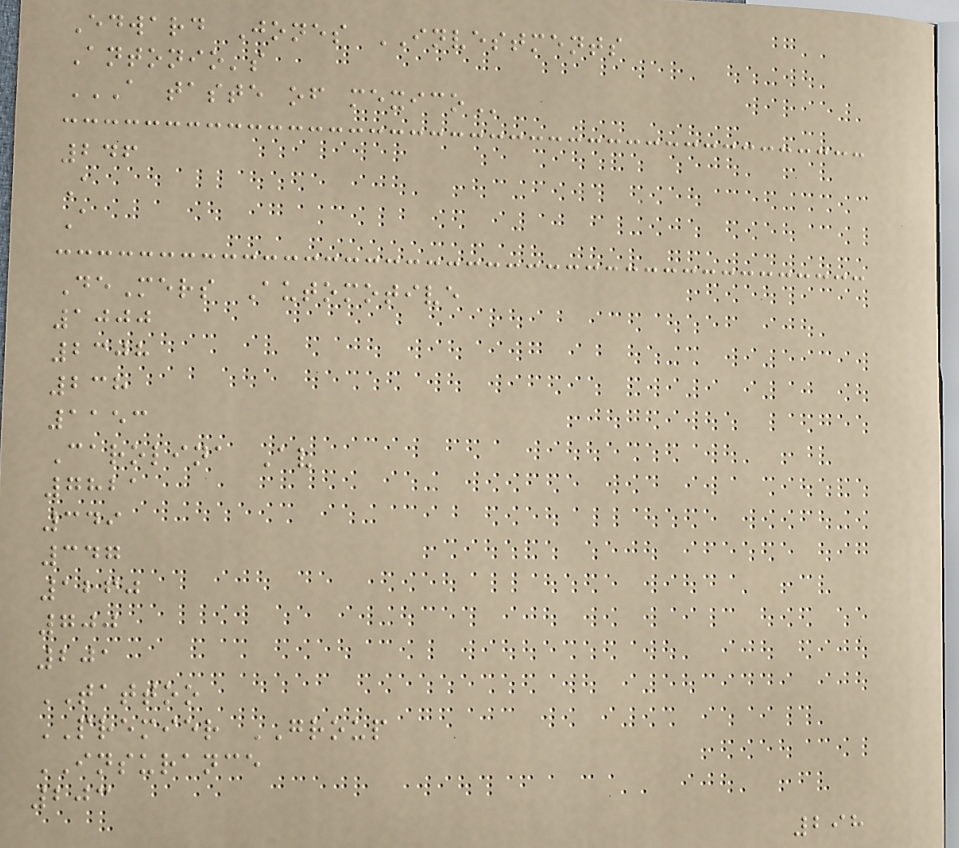Edward Jones INVESTMENTS
Antonio's
A TASTE OF MEXICO
246
A
A
DeMers Automotive
1000
2308
238
1153
Carolina Av
7821
349
347
1260
700
201
TATTOO
PREMIER GROUP
INSURANCE
203
298
